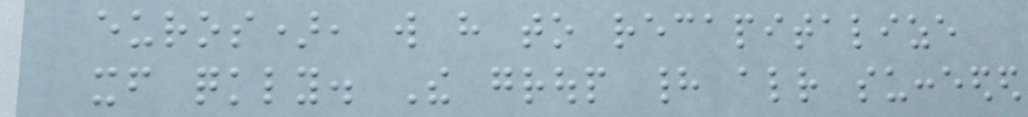euros), will have to recapitalize
itself quickly. The group had already succeeded
